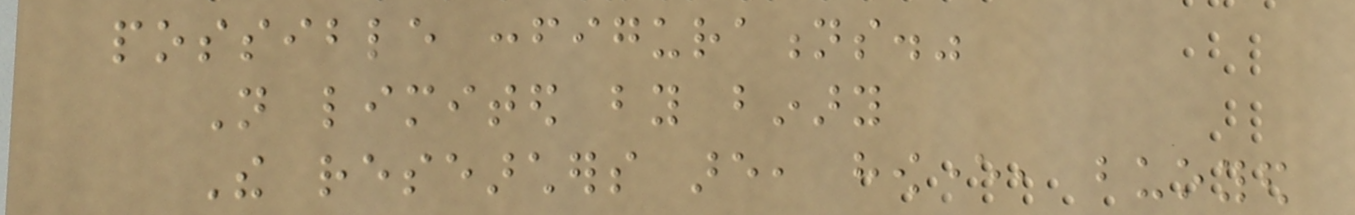possible configurations."
Not limited by binary
The researchers are, however, buoyed
